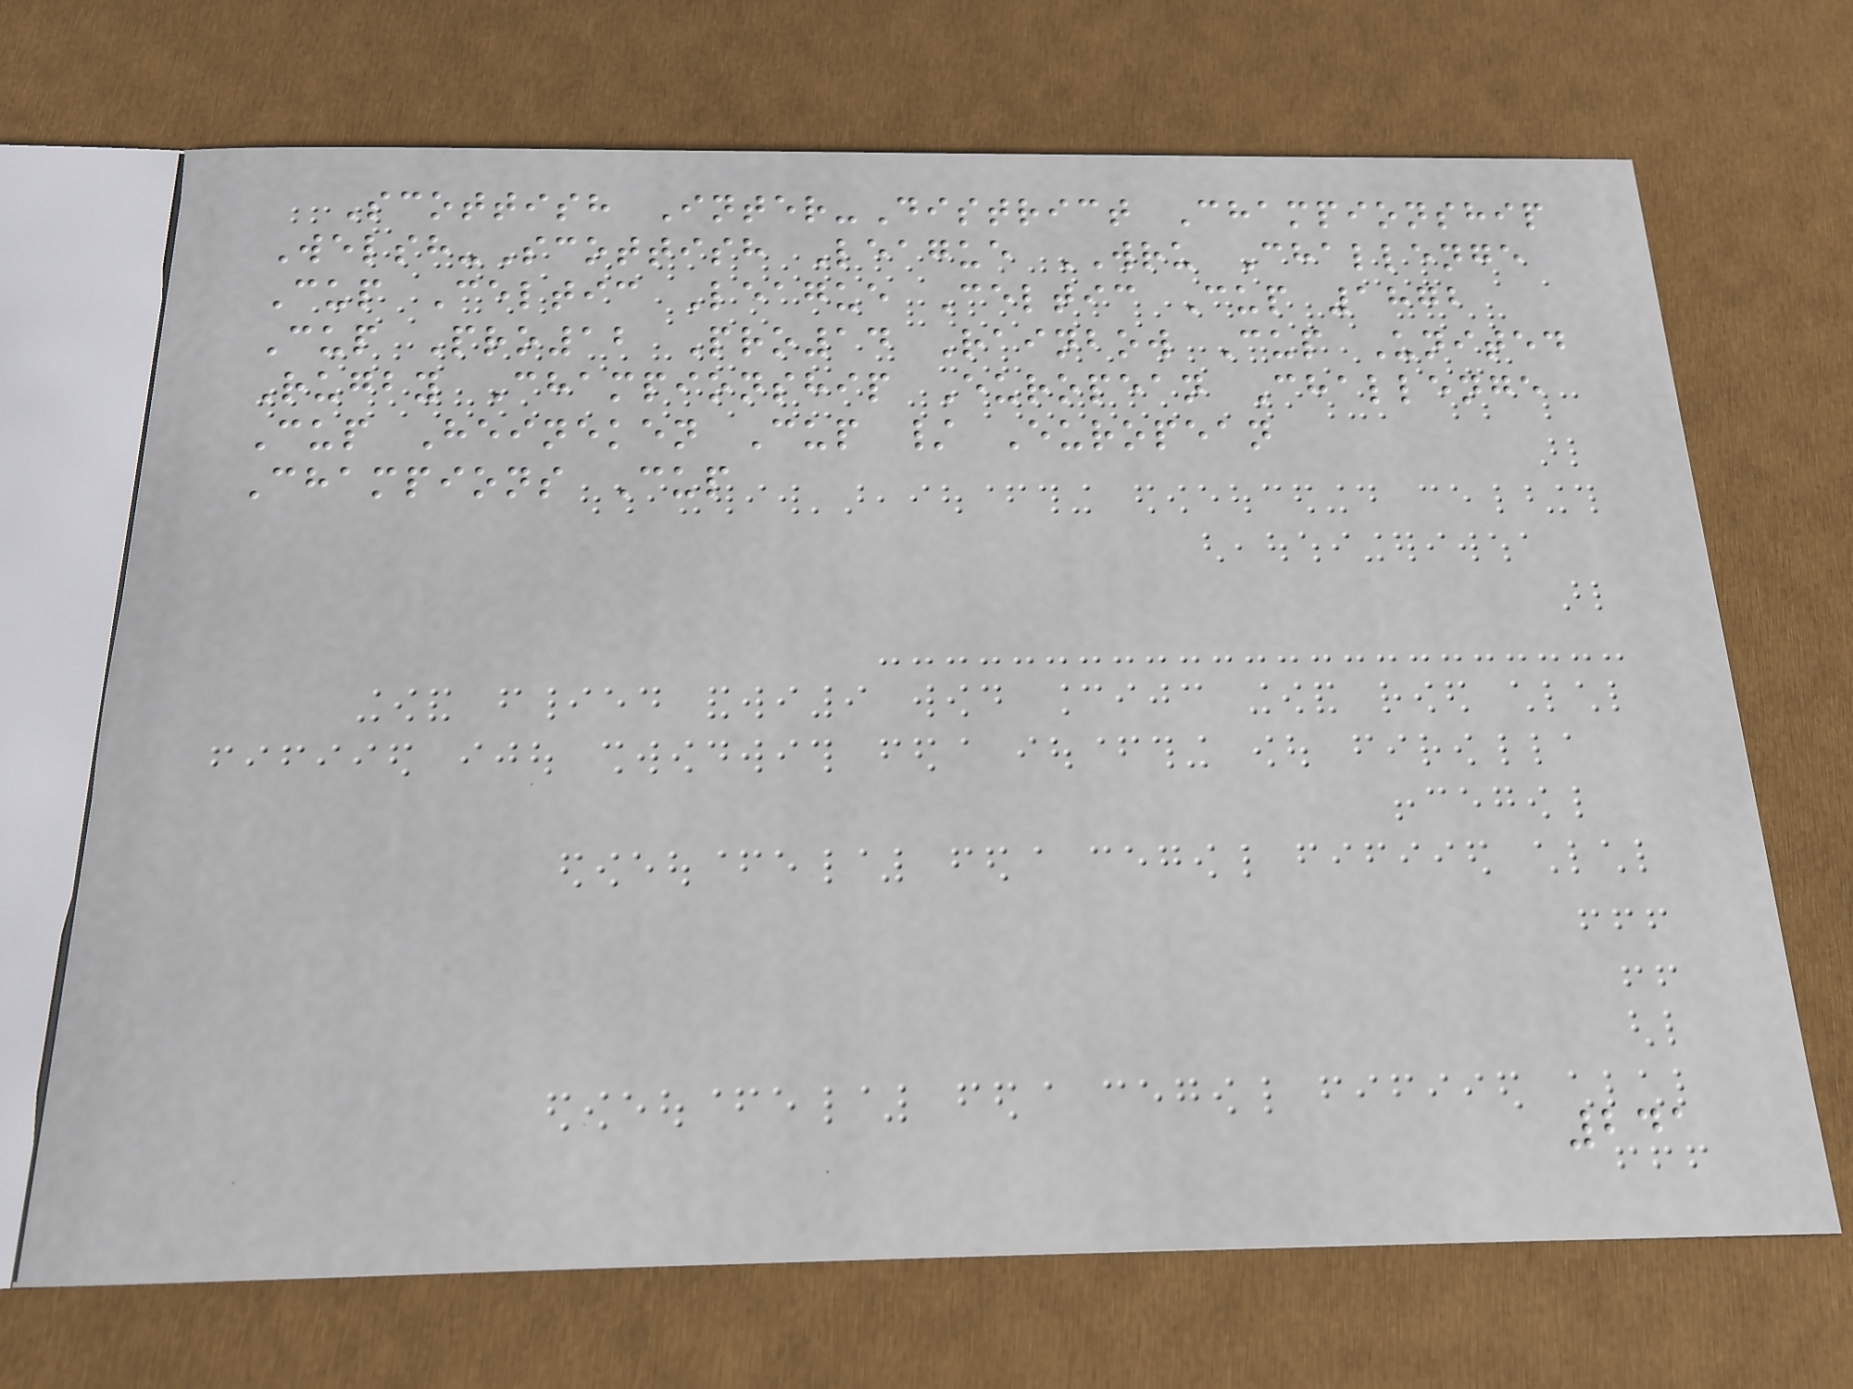Scottish Inter-District Championship
Welsh-Scottish League WRU Challenge
Cup Celtic League Celtic Cup 1872
Cup Pro12 Pro14 Rainbow Cup United
Rugby Championship European Challenge
Cup Heineken Cup / European
Champions Cup
241
